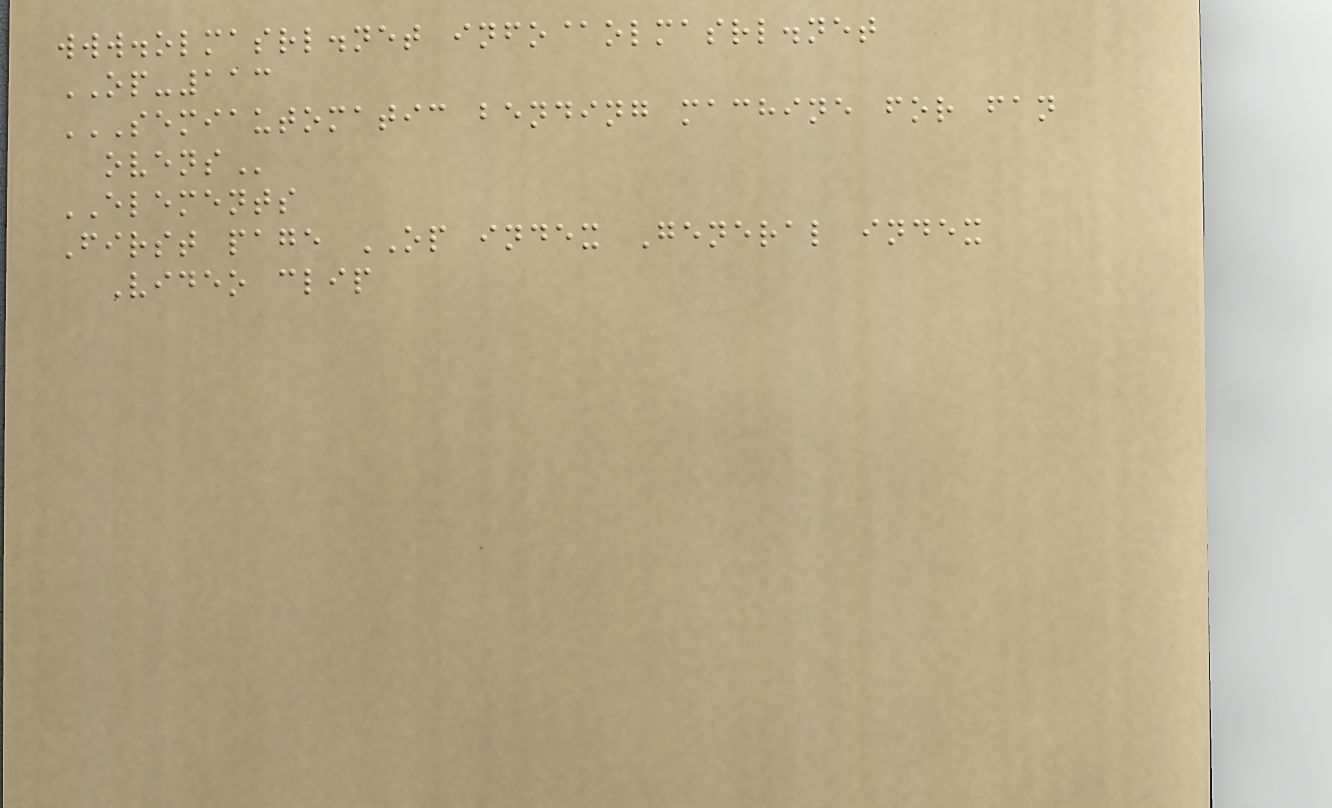www.olmasrl.net info@olmasrl.net
OP-113
SEMIAUTOMATIC BENDING MACHINE FOR FAN
OVENS
ELEMENTS
First page OP index General index
Video clip
